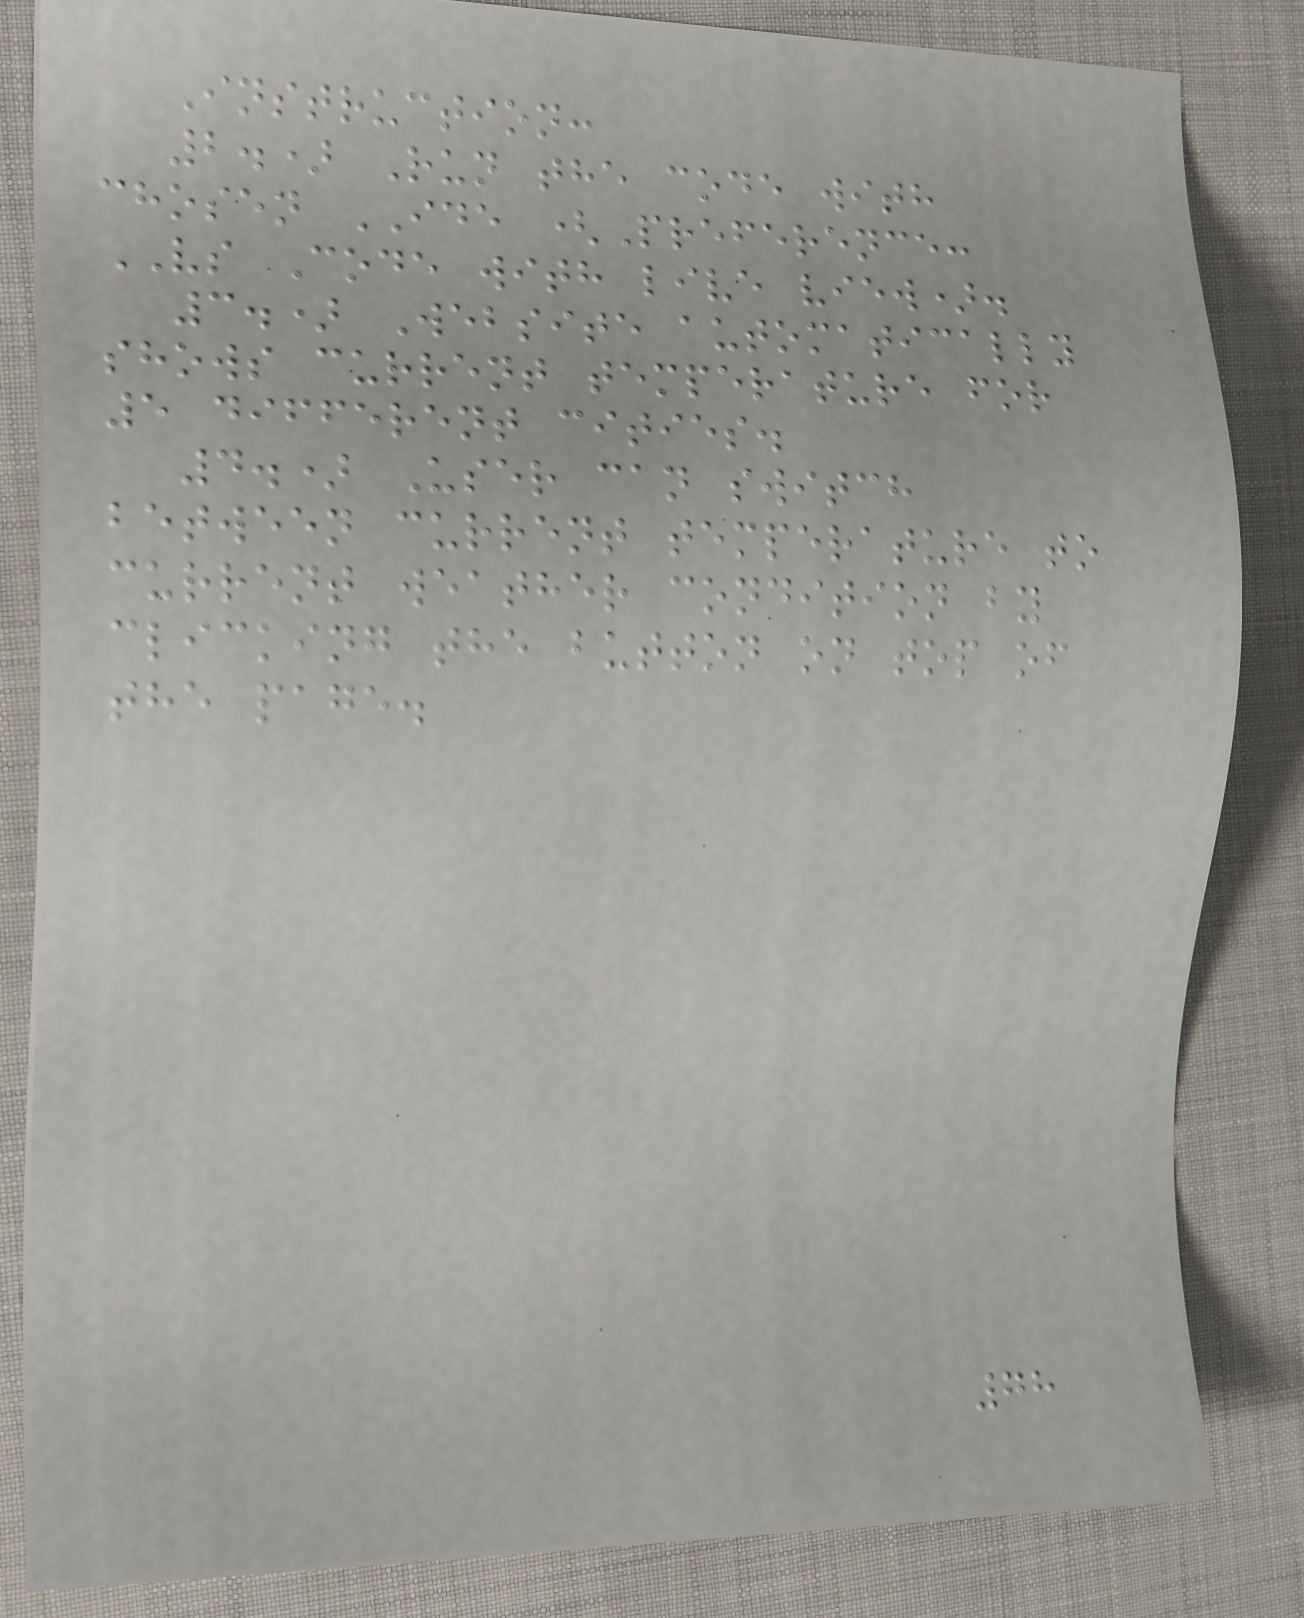Instruction:
2.) Run the code with
chosen IDE (Preference:
VS Code with live view).
3.) Website automatically
shows current temperature for
5 different cities.
4.) User can switch
between current temperature to
current weather condition by
clicking the button on top of
the page.
78
